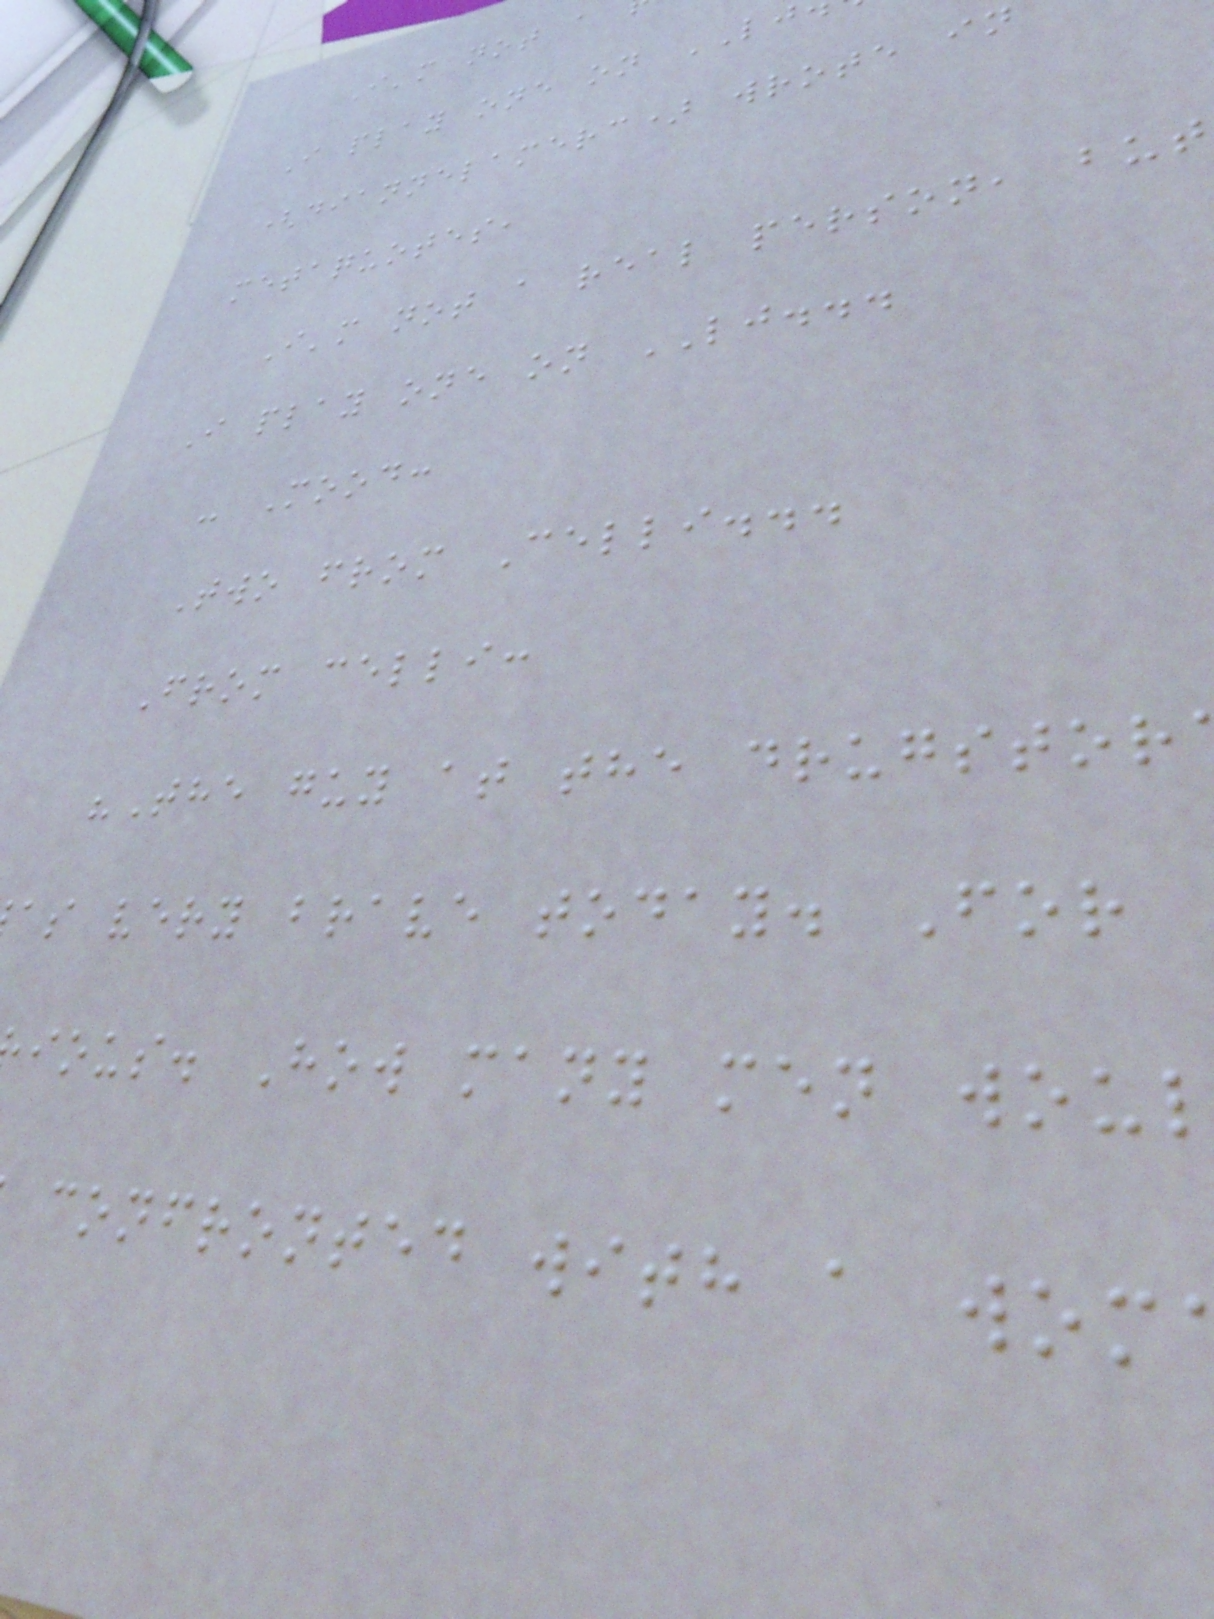I'm not a
I play one on LJ
(diannelamerc) wrote in
metaquotes,
I'm not a real person, but
I play one on LJ...
- Mood:
Two from Celli...
From celli:
"The guy at the drugstor
as very brave today. For
ious. How many men wou
confronted with a wom
